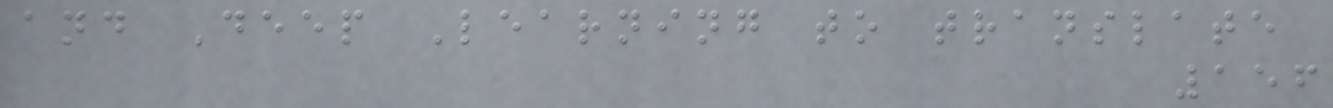and Deep Learning to translate
156
